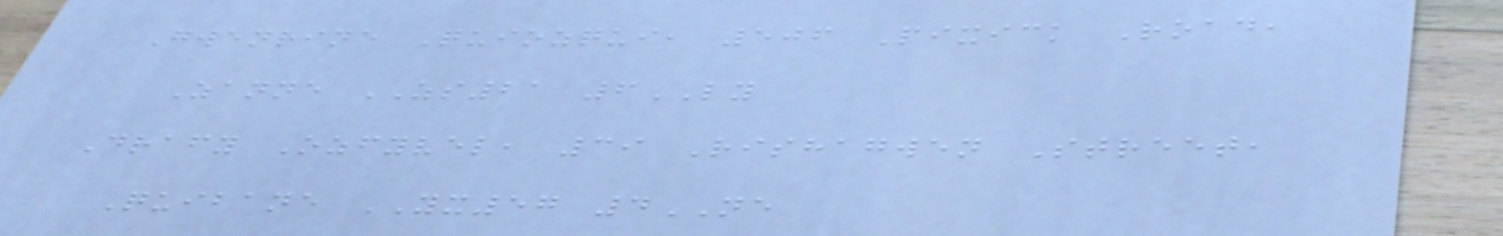Gwenrine Quiozqui, 506 Pixick Road,
Zanne ZS21 6LY
Drafy Ozfyvel, 39 Rishagwen Street,
Quibane YX57 4NE
